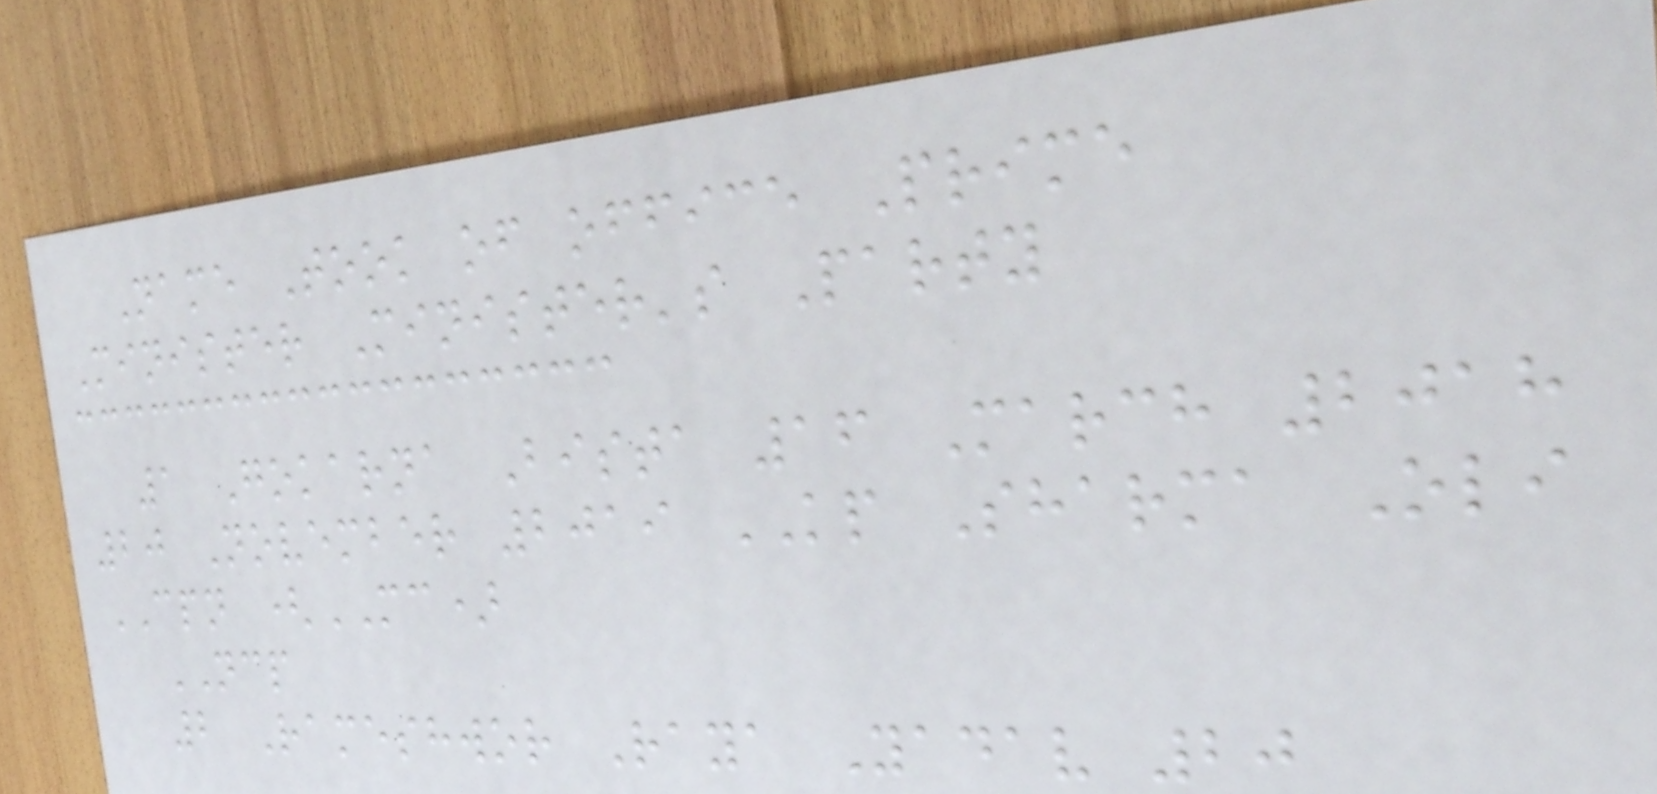Name Took of office Prime
Minister Minister's Party
1 Gokarna Bista 16 March 2018
20 November 2019 KP Sharma Oli
CPN (MC)
NCP
2 Rameshwor Raya Yadav 20
